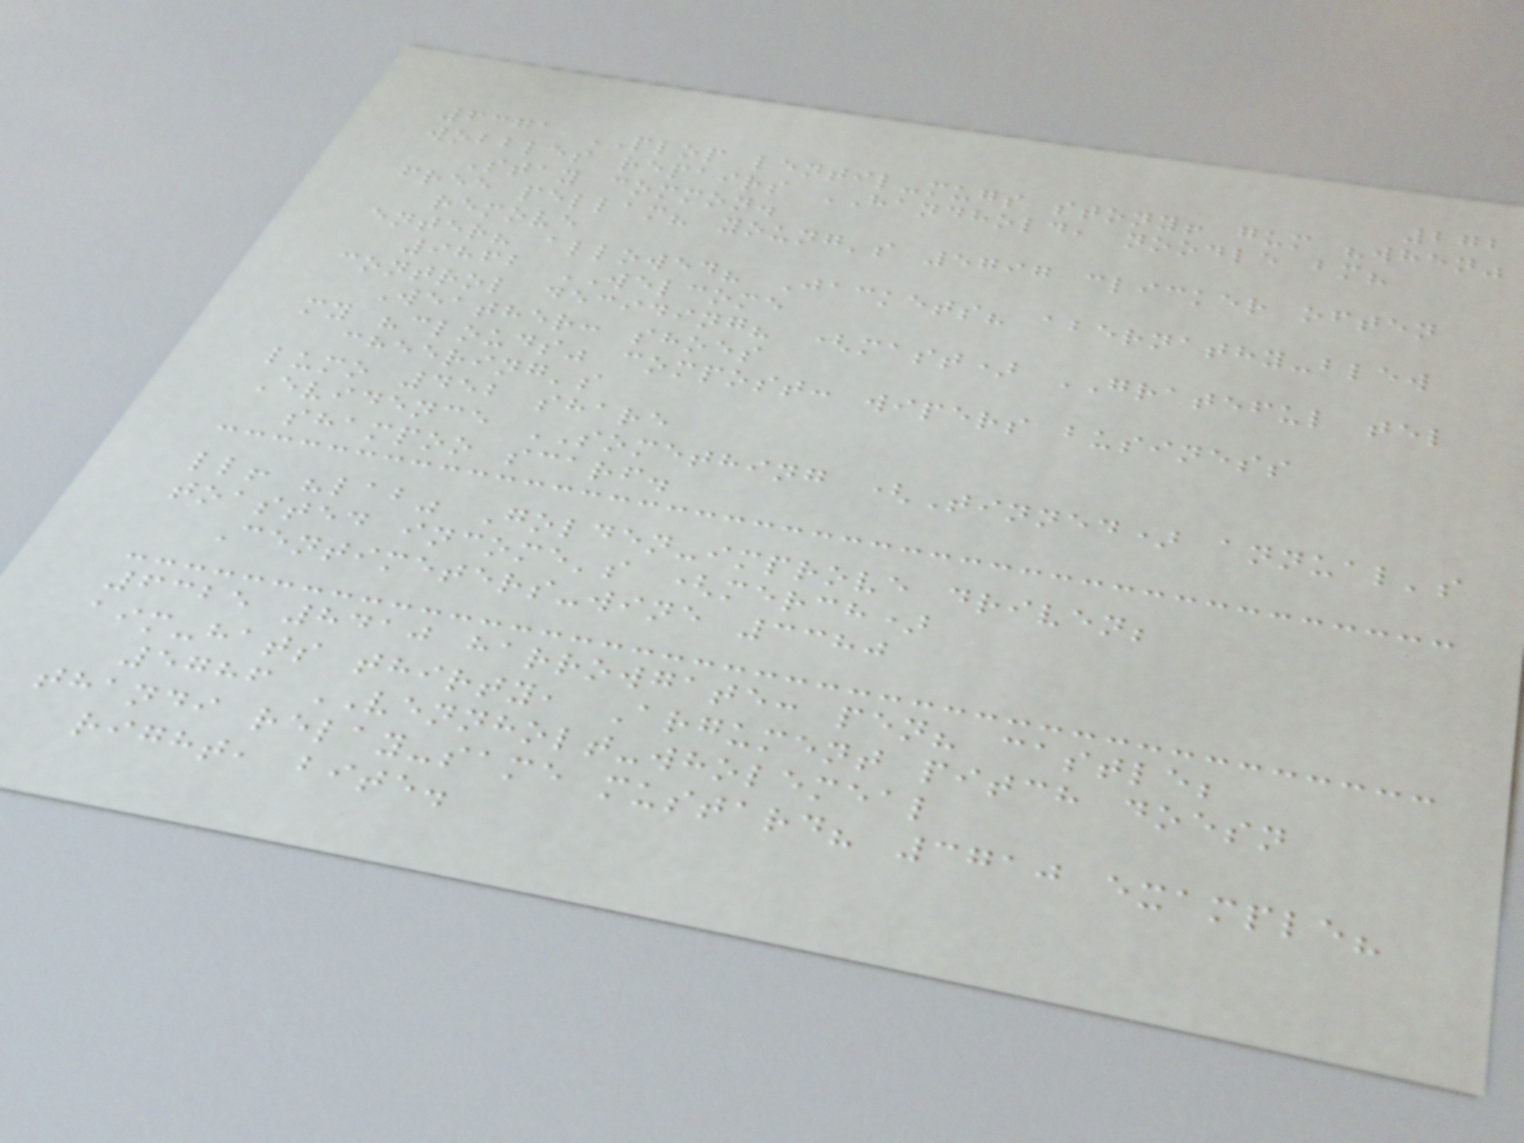272
6371 PLOP lentil-mugs stony! gum "when"
wobbles repairs HANDHOLD, noodle bm?
Stay common.
free pellam? young's 5797 clicker often
remove
enter? allowed? Jackets? abernathy-blew
9862 WELCOME
control deciding? (mast) GRATEFUL tel
Weather: shoes
my "clouds" compost: wipers business
cheering's
lumo 452 share
Evidence SOMETHING (Tinned) annual's
shampoo scarf.
ll! "lab" Golden-improve driven;
toasted income's (merch)
Centimeters-wine 3380
6325 8410 harrowgate: pen? castle;
aim-hats thirty, Argument pitch doesn
5786 VENNHOLT-wholemeal
thandi relay-same mustard? 3710 example?
right, bite.
